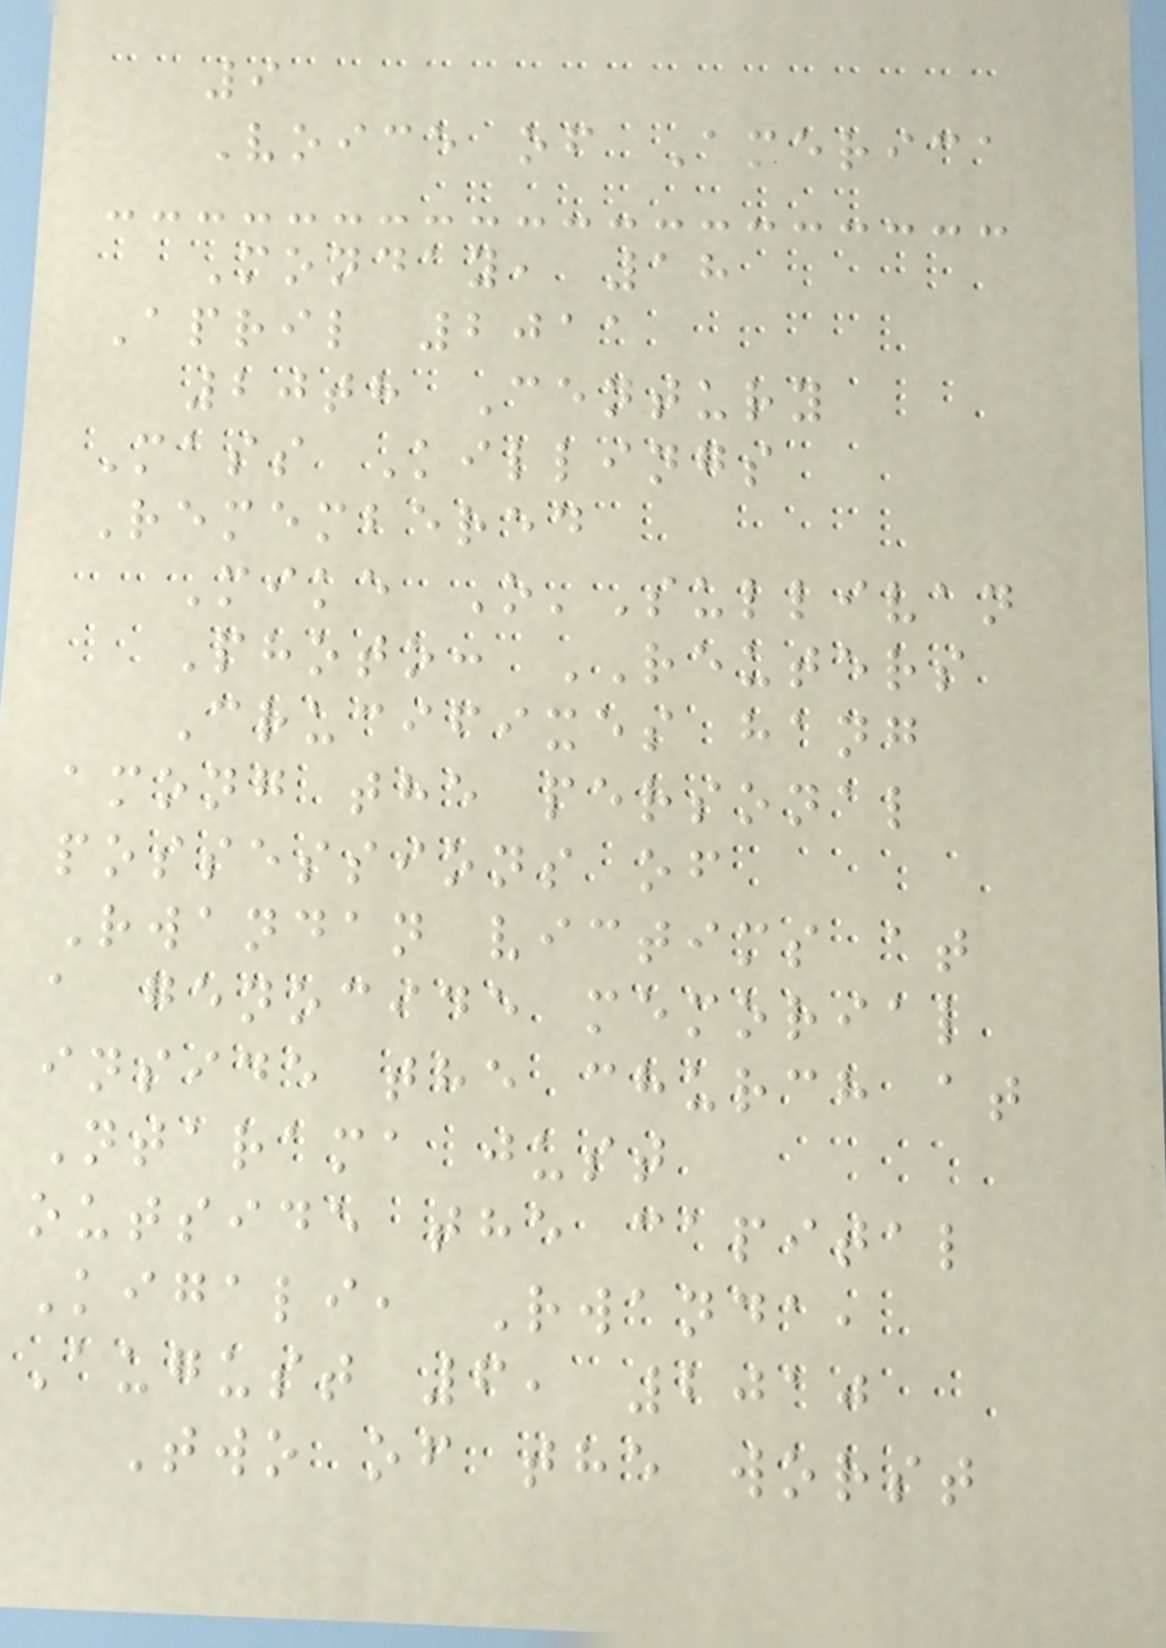9
Voice of America
Monday, 18
April 2011
20th Century
Mass Killings
Remembered
Mike O'Sullivan
Photo: REUTERS
Crucifixes hang
among the personal
possessions of
Rwandan victims at
a genocide memorial
inside the church at
Ntarama just
outside the capital
Kigali, Rwanda,
August 6, 2010
Two of the worst
